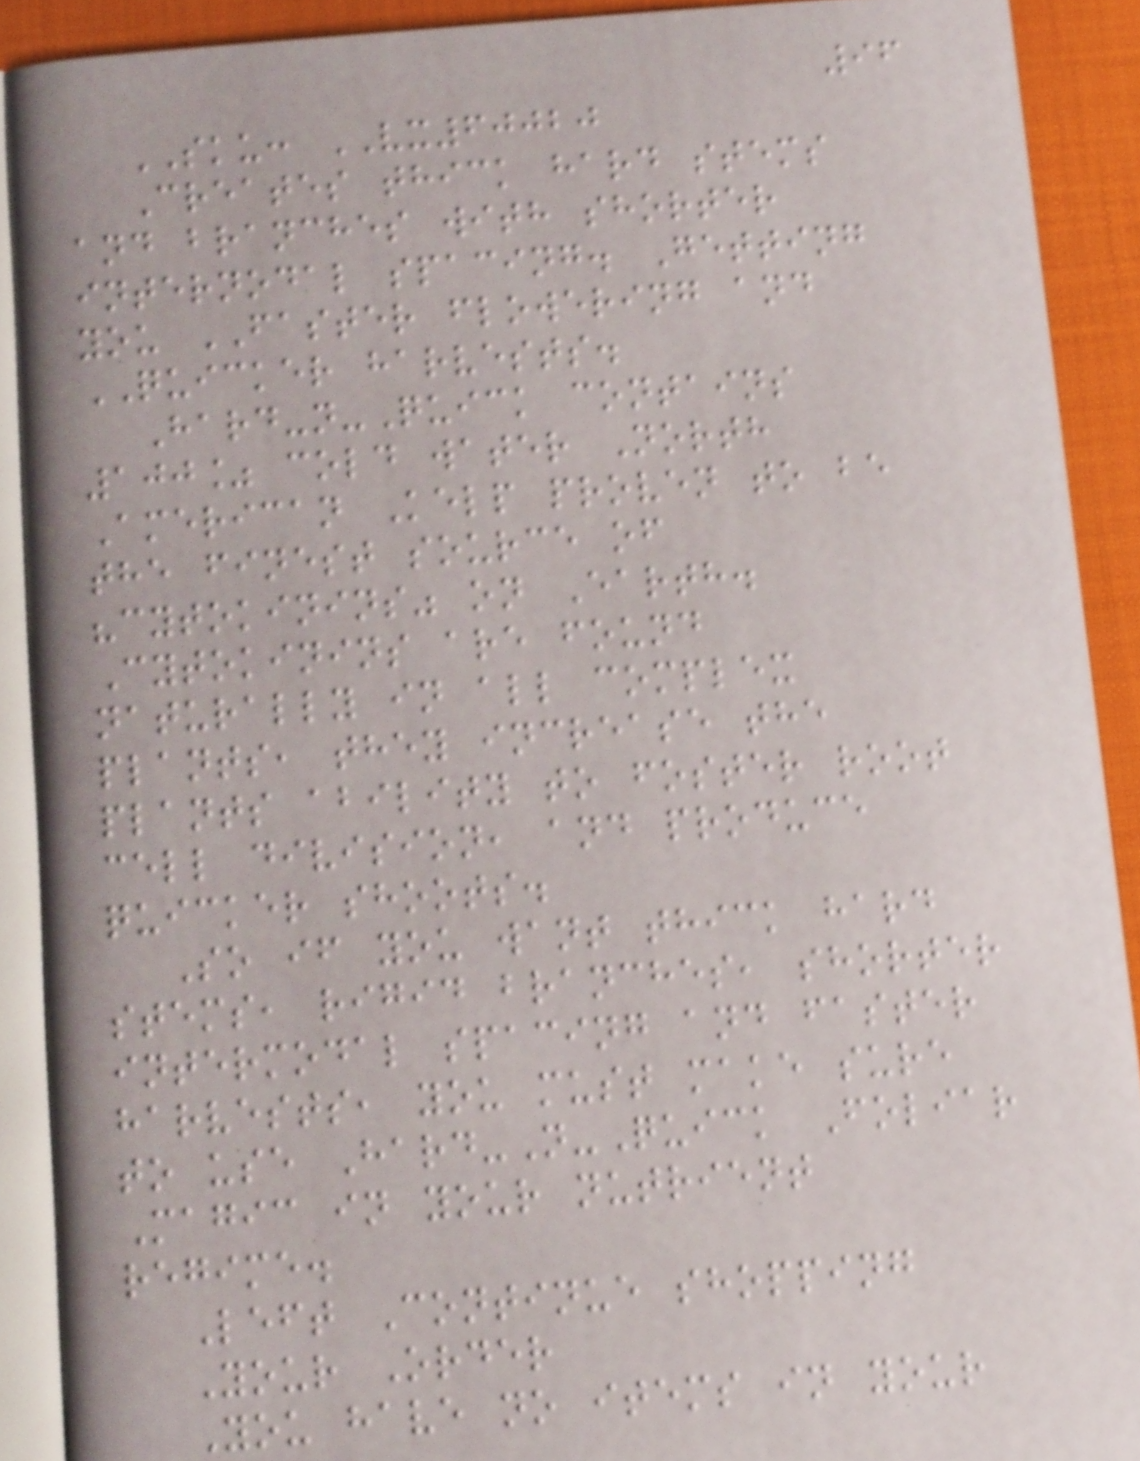96
SKU: VX60020
Creates thick hard stems
and branches with shorter
internodal spacing. Getting
you FASTER flowering and
QUICKER harvests.
Hard-n-Quick contains
100% cold water North
American Kelp proven to be
the finest source of
"cytokinins" on Earth.
Cytokinins are found
naturally in all complex
plants, they increase the
plants ability to foster root
cell division, and produce
quicker shoots.
So if you want thick hard
stems, rigid branches, shorter
intermodal spacing and faster
harvests, you must make sure
to use Hard-N-Quick Foliar
Magic in your nutrient
regime.
Left Continue shopping
Your Order
You have no items in your
